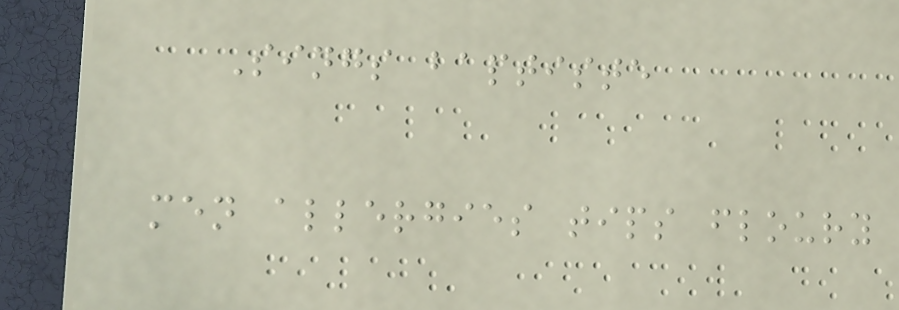Sings baptiste
men allergies tips floury
